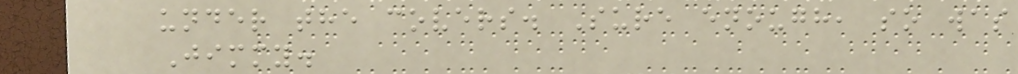under the covers. Sure enough, so was
Jimmy.
